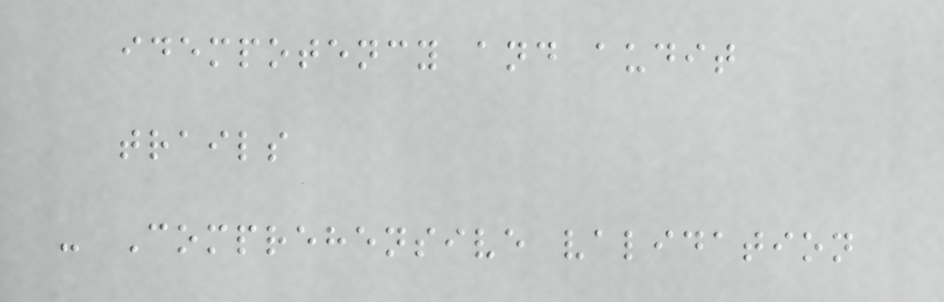idempotency and audit
trails
- Comprehensive validation
